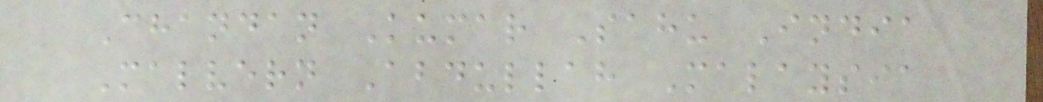Chandan Kumar Sahu India
Malvern Abdullah Malaysia
